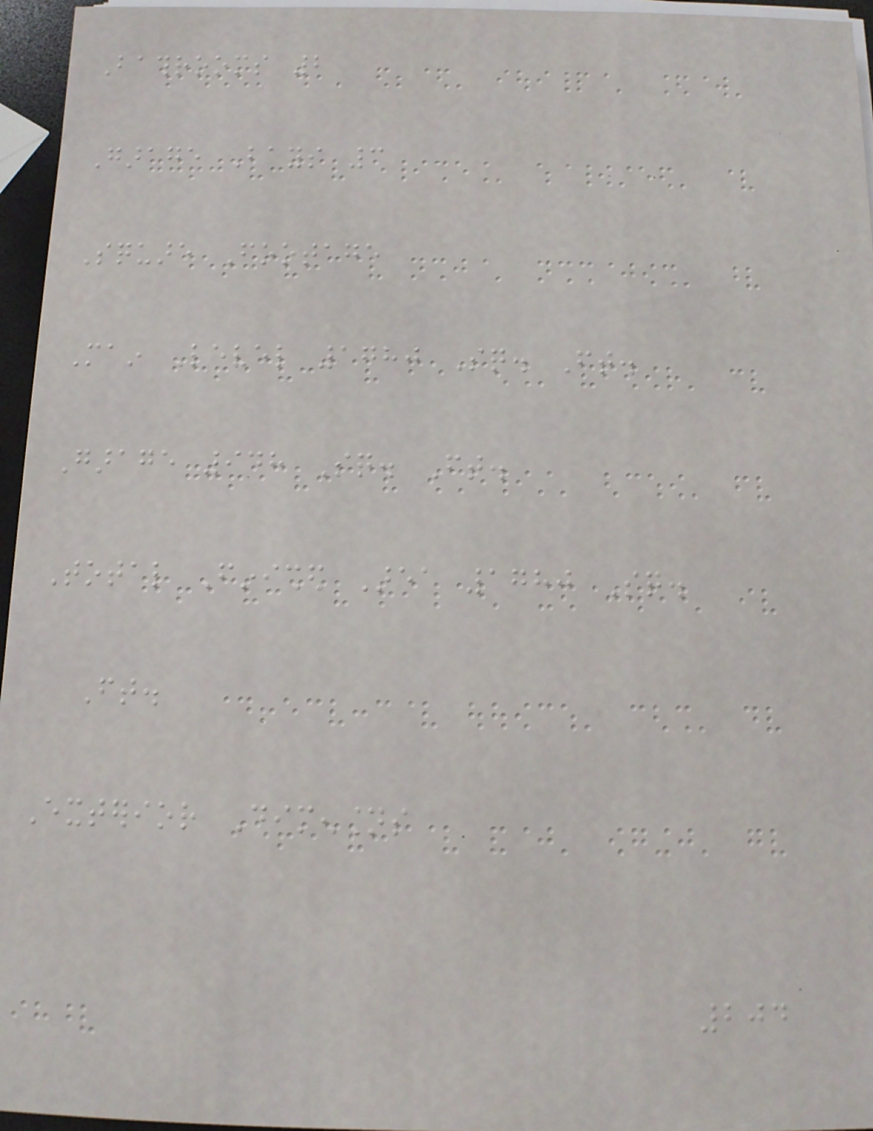Bathrooms 2
Garage Bays 3
Square Footage
Main Level 1780 Sq. Ft.
Garage 948 Sq. Ft.
Total Finished Area 1780 Sq.
Ft.
Exterior Dimensions
204
